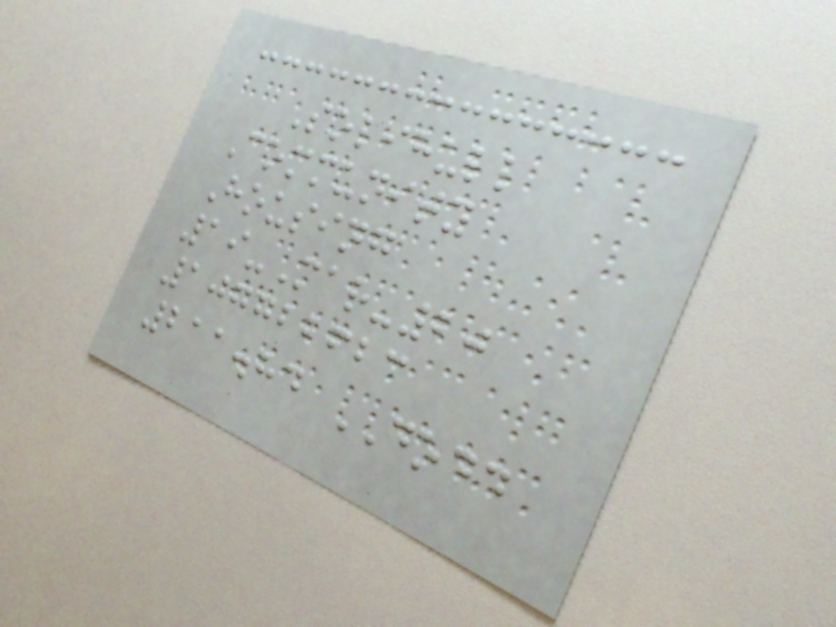Solihull
Community
Housing
19-Mar-20
107722623
211.84 DODD
